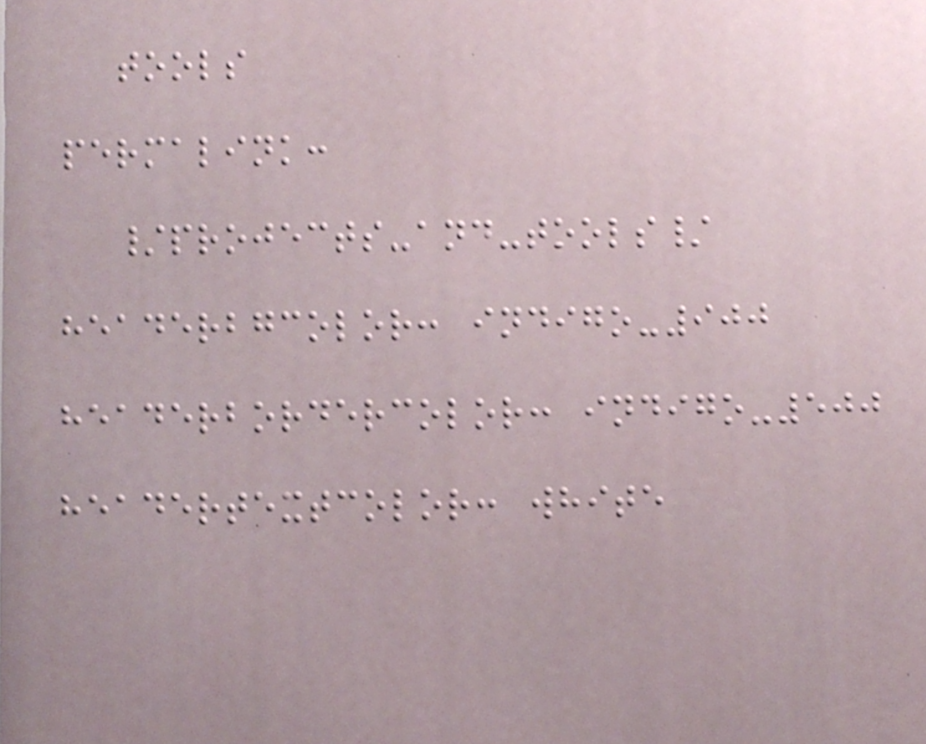tools
permalink:
/projects-and-tools/
headerbgcolor: indigo-900
headerbordercolor: indigo-500
headertextcolor: white
